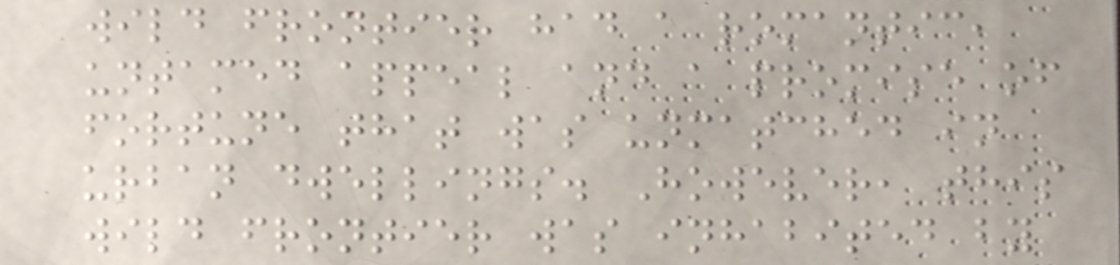wild frontier had a romantic,
untamed appeal and a promise of
fortune that was unmatched in
urban dwellings. However, this
wild frontier was inhabited by
